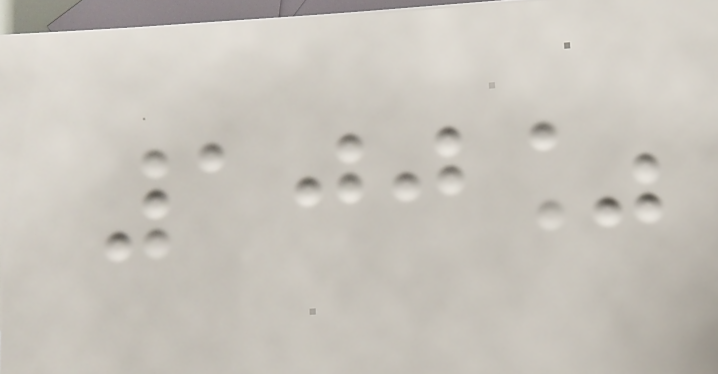100%
